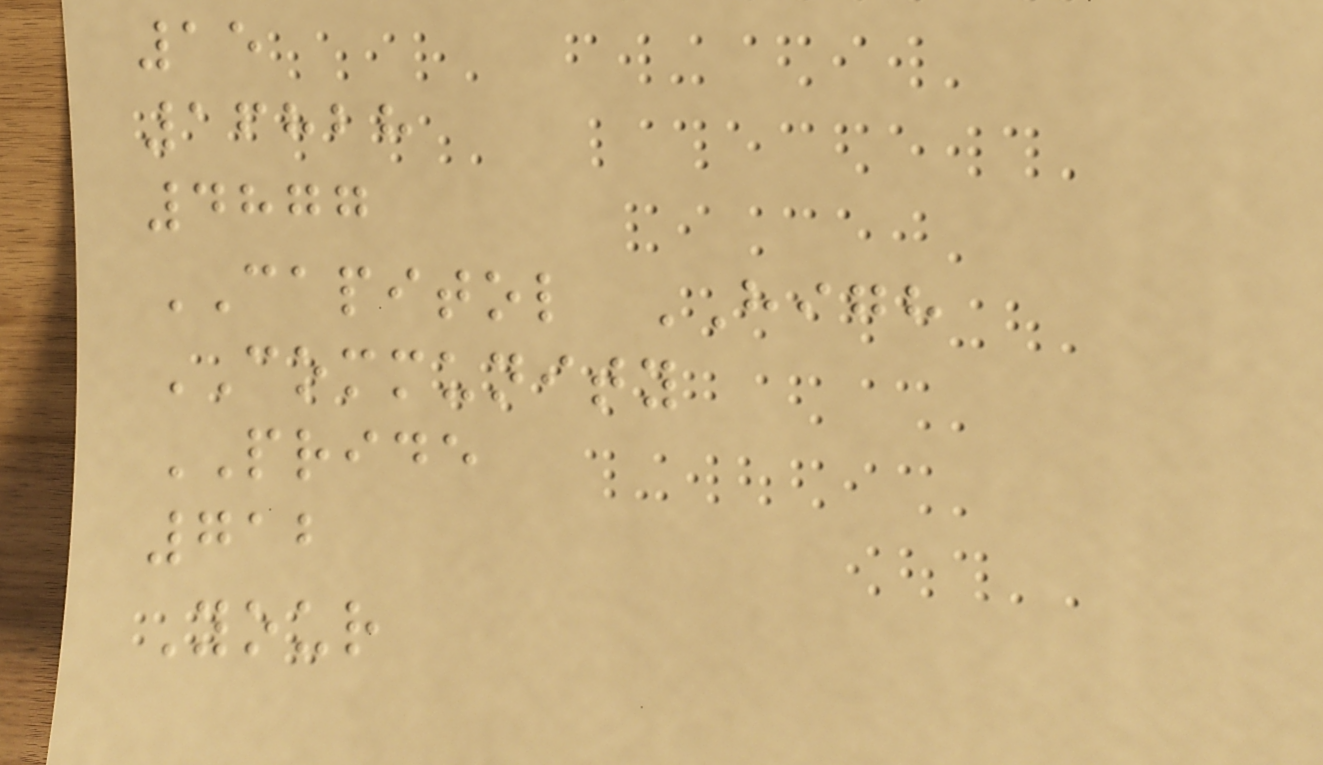15
16828
4877
CAPITOL HIGH
COMMUNITY
PRIDE
712
Your
